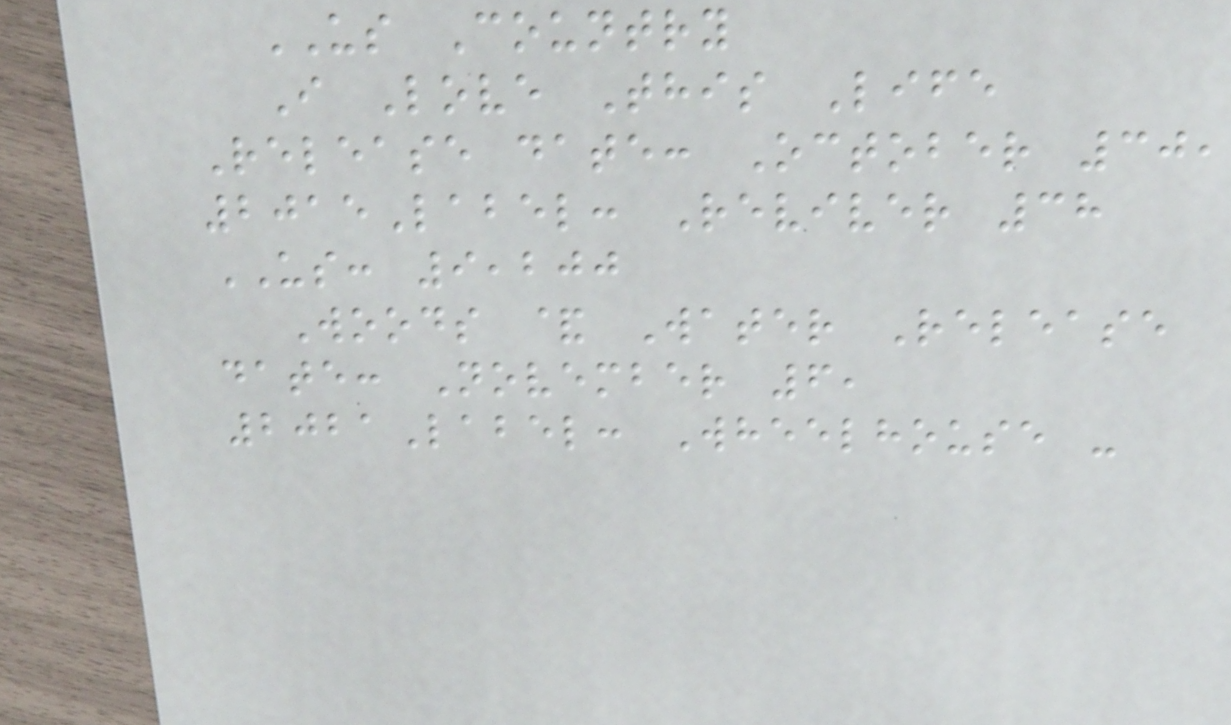US Country
I Love This Life
Release date: October 30,
2015Label: Reviver 38
US: 9,200
Woods & Water Release
date: November 6,
2021Label: Wheelhouse -
